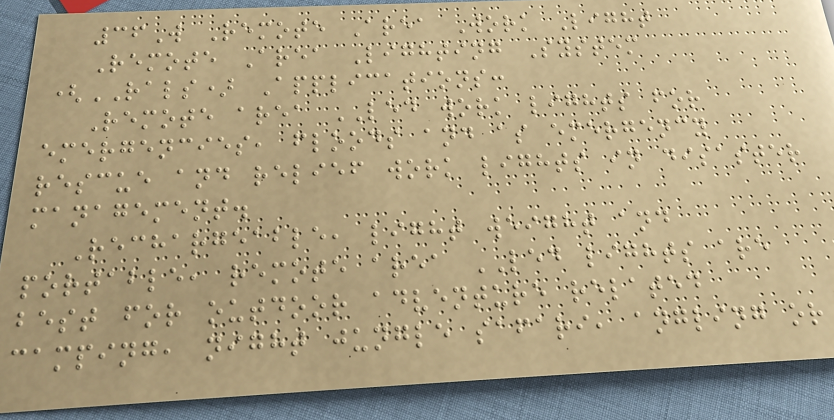36W Remote Area Work Light
Remote Area Lighting System
(RALS) Applications:
Remote area LED work lights for
emergencies, floods and as emergency
rescue and relief work lights in disaster
management.
Rechargeable, light weight and
portable, remote area LED lights are
best for outdoor adventure related
camping, night jungle safari, angling or
